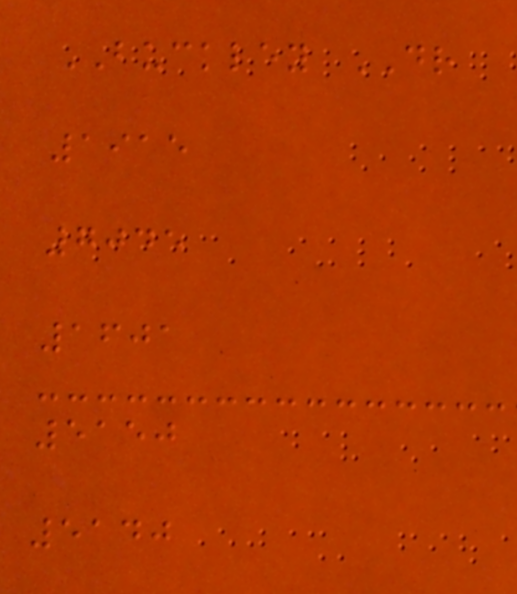BUCKLEY DR
1915
7045
1601
5150
5140
